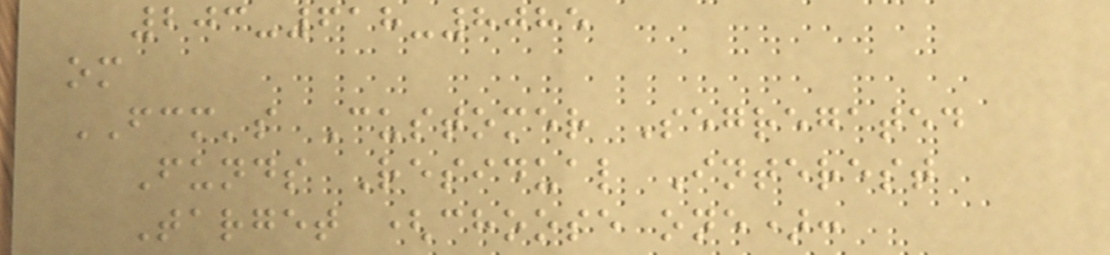203-618-8085
om
FCM's Customer Segregated
Funds Residual Interest
Target (choose one):
